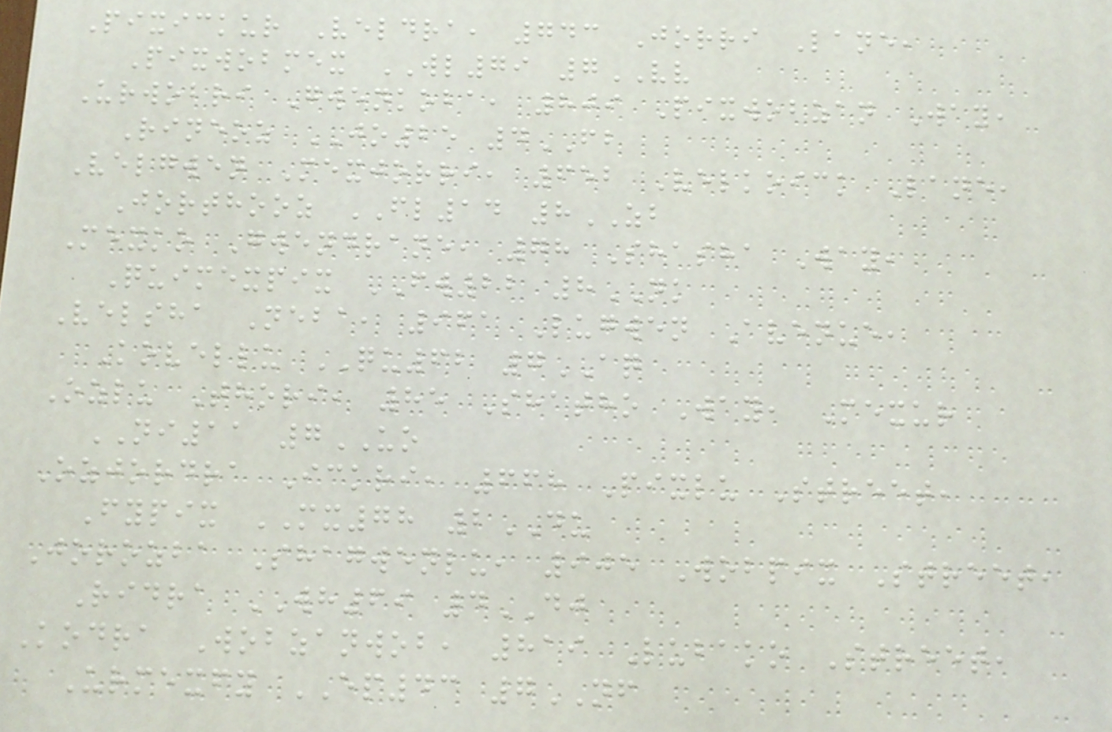Pixickur Veldra, 743 Jorri Lane,
Pixwobmex WL79 7VV
Urwobri Gwenkoba, 809 Pixwobzan Way,
Rineoz JO25 4FB
Velgwen Mexjorri, 652 Velkoick Lane,
Jorthooz FL14 8ZB
Mexko Gwendrane, 78 Shasha Way,
Quimexpix FW22 8NK
Velsha Neba, 961 Lugwen Avenue,
Kovellu QU62 7AQ
Ozlu Thori, 85 Shatho Way, Mexur
NI11 7UO
Ozjordra Ickri, 668 Pixlu Street,
Fypix MX78 2DU
Jorozba Shagwenlu, 905 Wobpix Street,
Ridra WH69 4DJ
Kodra Wobzanwob, 819 Lubako Street,
Urmexfy EP43 7NF
